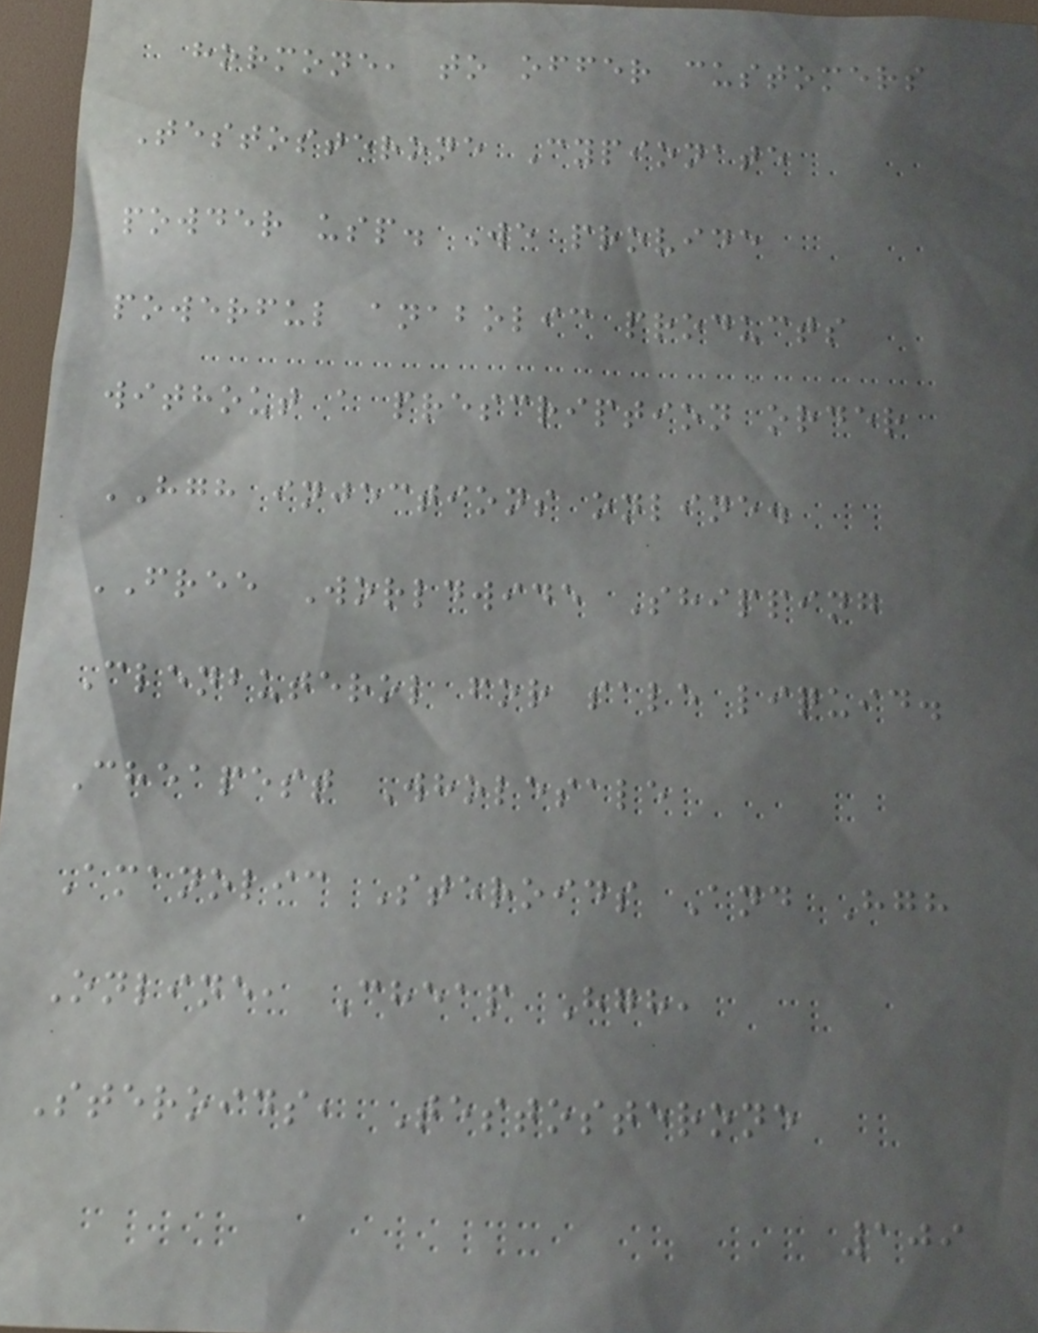hormone, to offer customers
Testosterone Cypionate
powder usp. We provide
powerful anabolic products
without a prescription order
HGH injections online.
FREE Worldwide Shipping
Clenbuterol for sale liquid.
Cheapest Wholesale
Amanolic Steroids And Hgh
Online, Cheap Hgh,
Steroids, Testosterone
109
